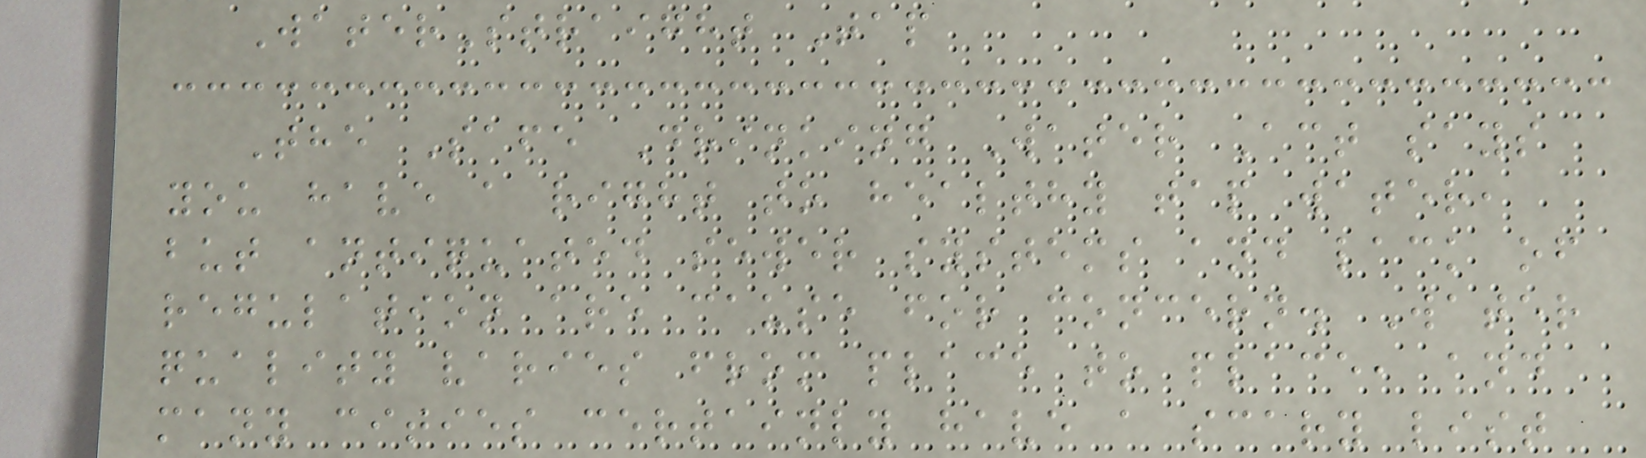WaterStraight Tap
The Safe Drinking Water Act says
you have a right to healthy tap water,
but antiquated sewer systems and lack of
regulation are cause for concern. Water
quality varies from place to place, and
many cities certainly have a scary list
